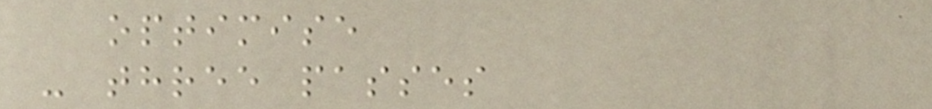optimise
- three passes
